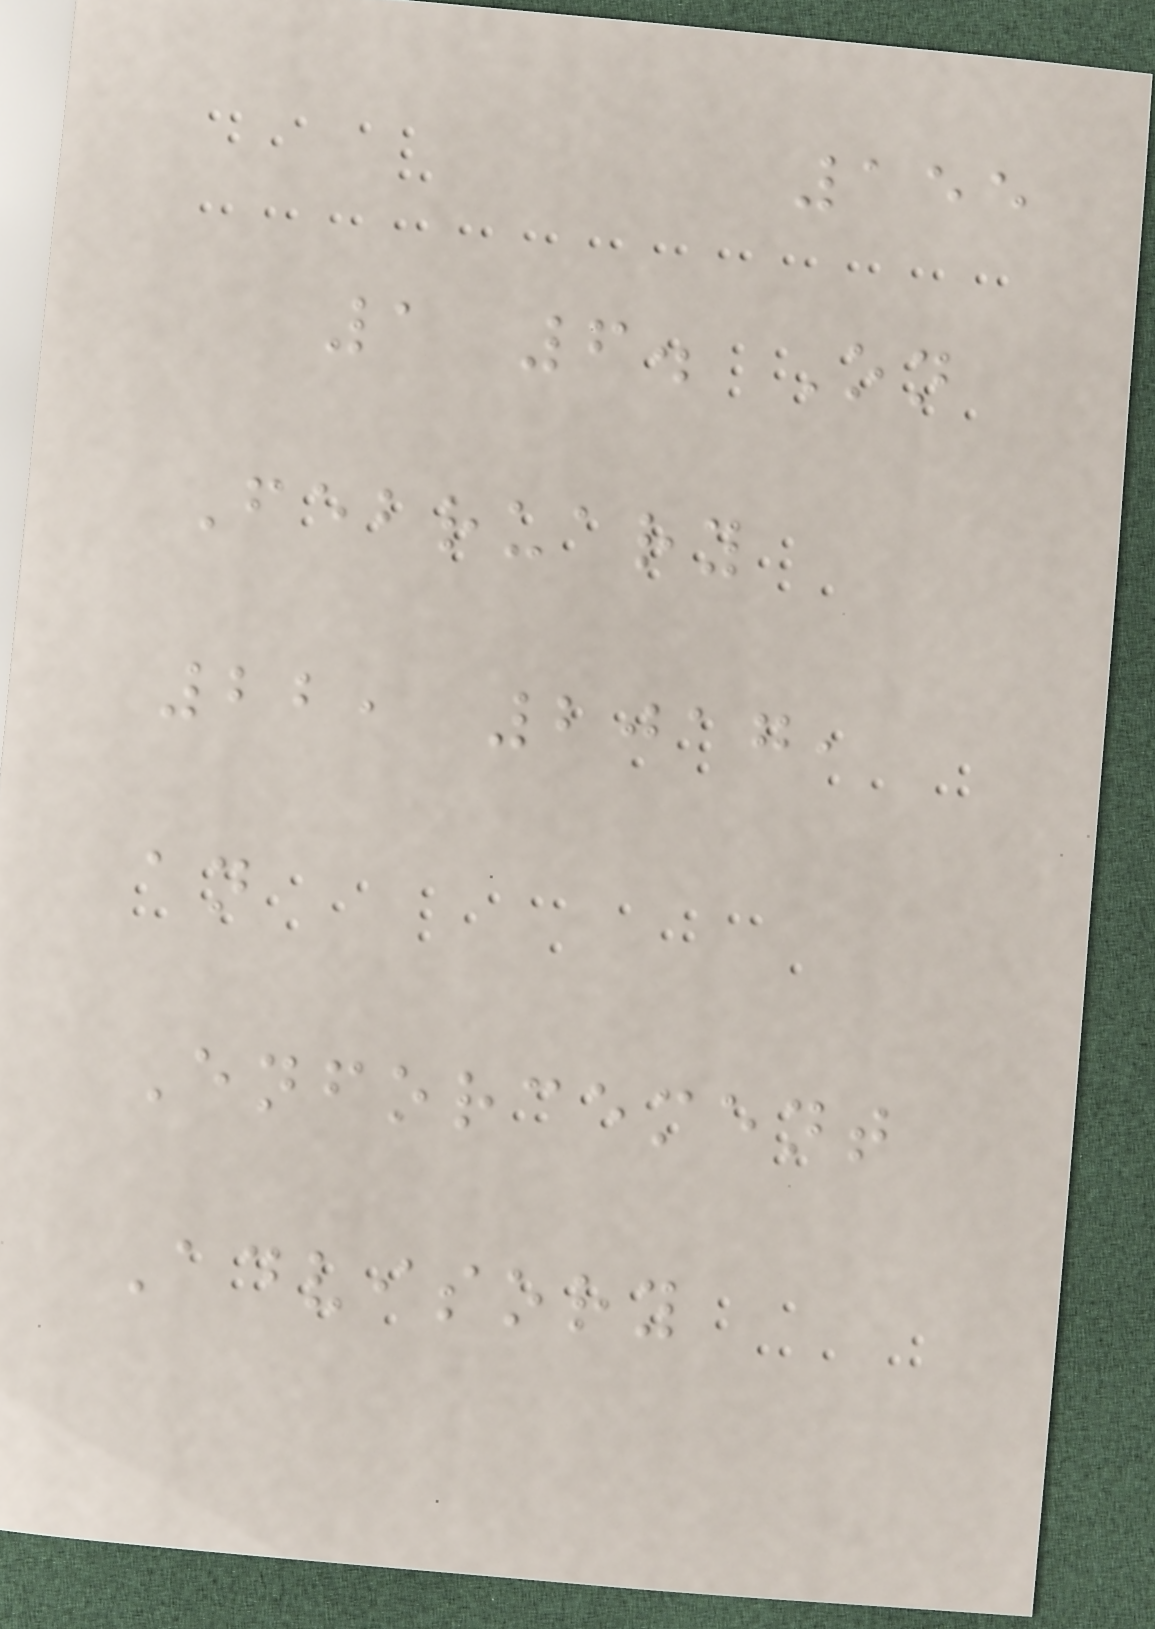155
1 6. On
February
22, 2017,
an
Enforcement
Advisory
